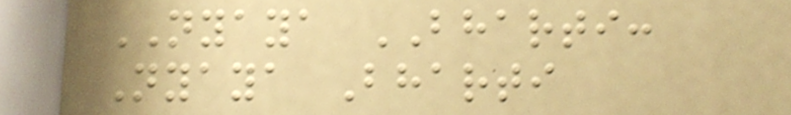NYAYA BHARTI:
Nyaya Bharti
